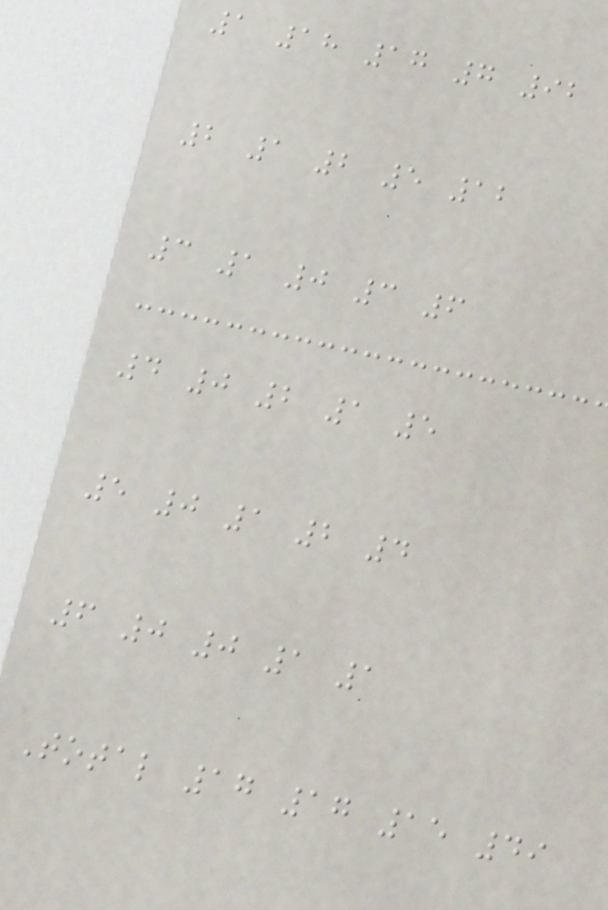1 18 17 7 92
2 1 2 5 12
3 1 0 3 6
4 0 2 1 5
5 0 1 2 4
6 0 0 1 1
Total 17 17 15 49
